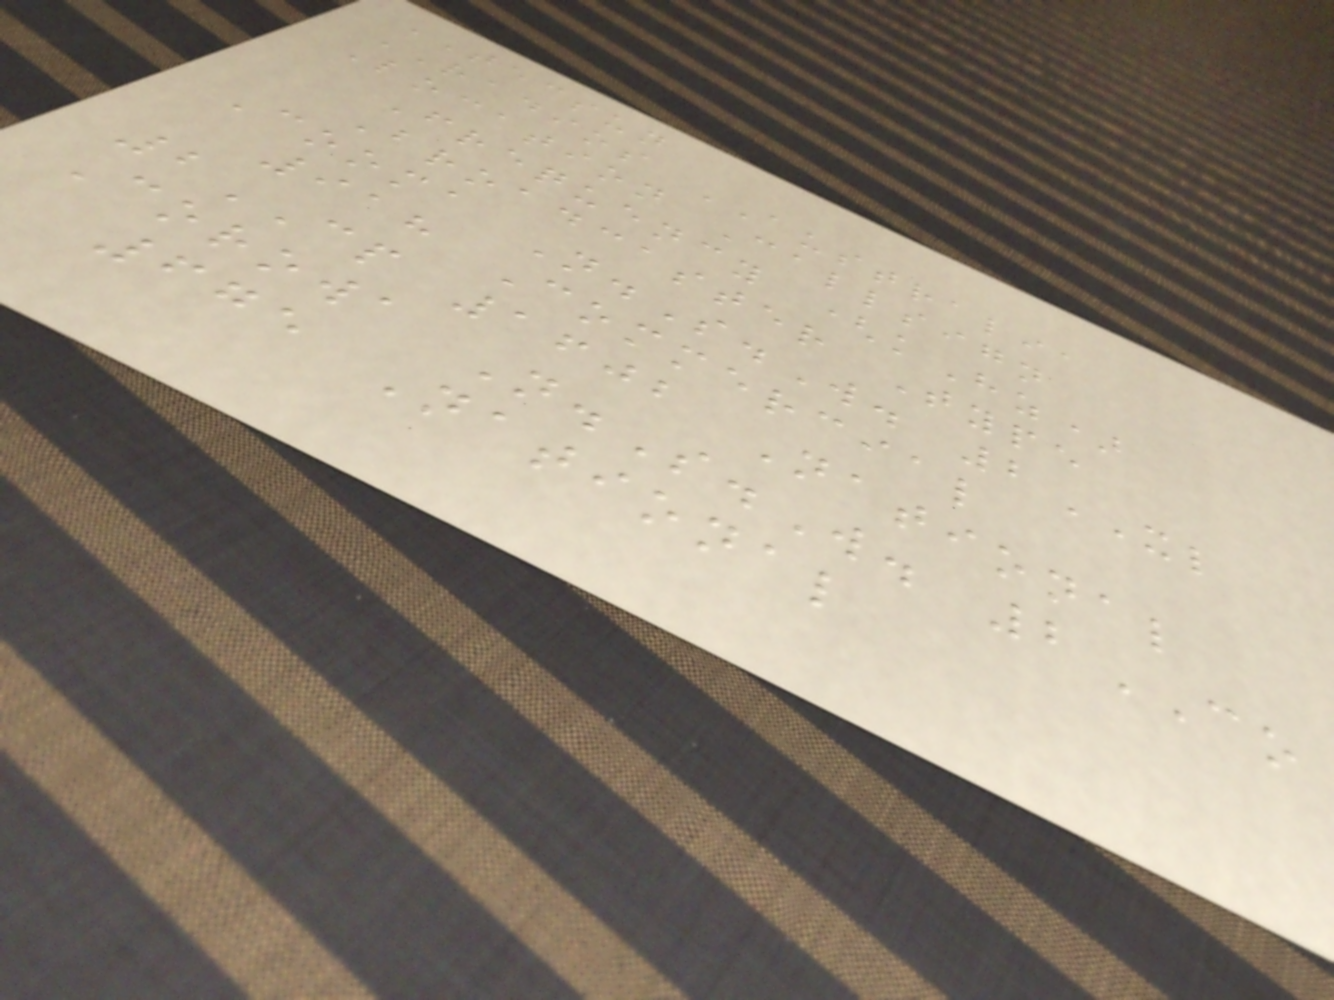TECSUN
RADIOS AUSTRALIA
Location Callsign
Frequency (kHz)
Broadcaster Type
Cooma N.S.W. 2XL
918 Commercial
2CP 1602 National
Corowa N.S.W. 2CO
675 National
